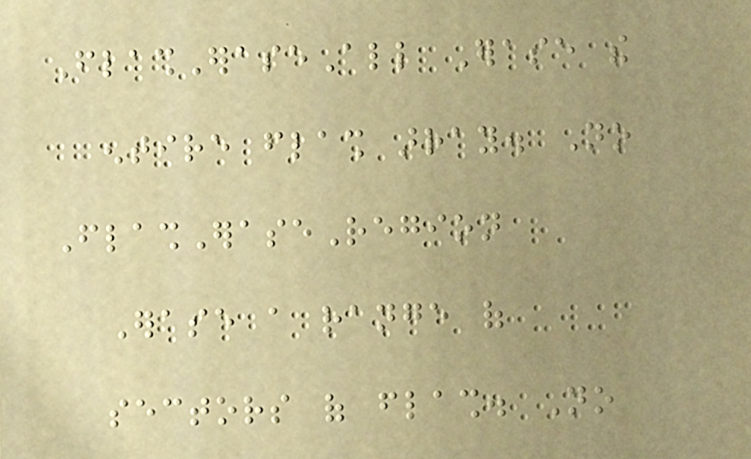FlashEraseAll Erase the
entire flash array. No
FlashEraseRegion
Erase a range of
sectors of flash. No
